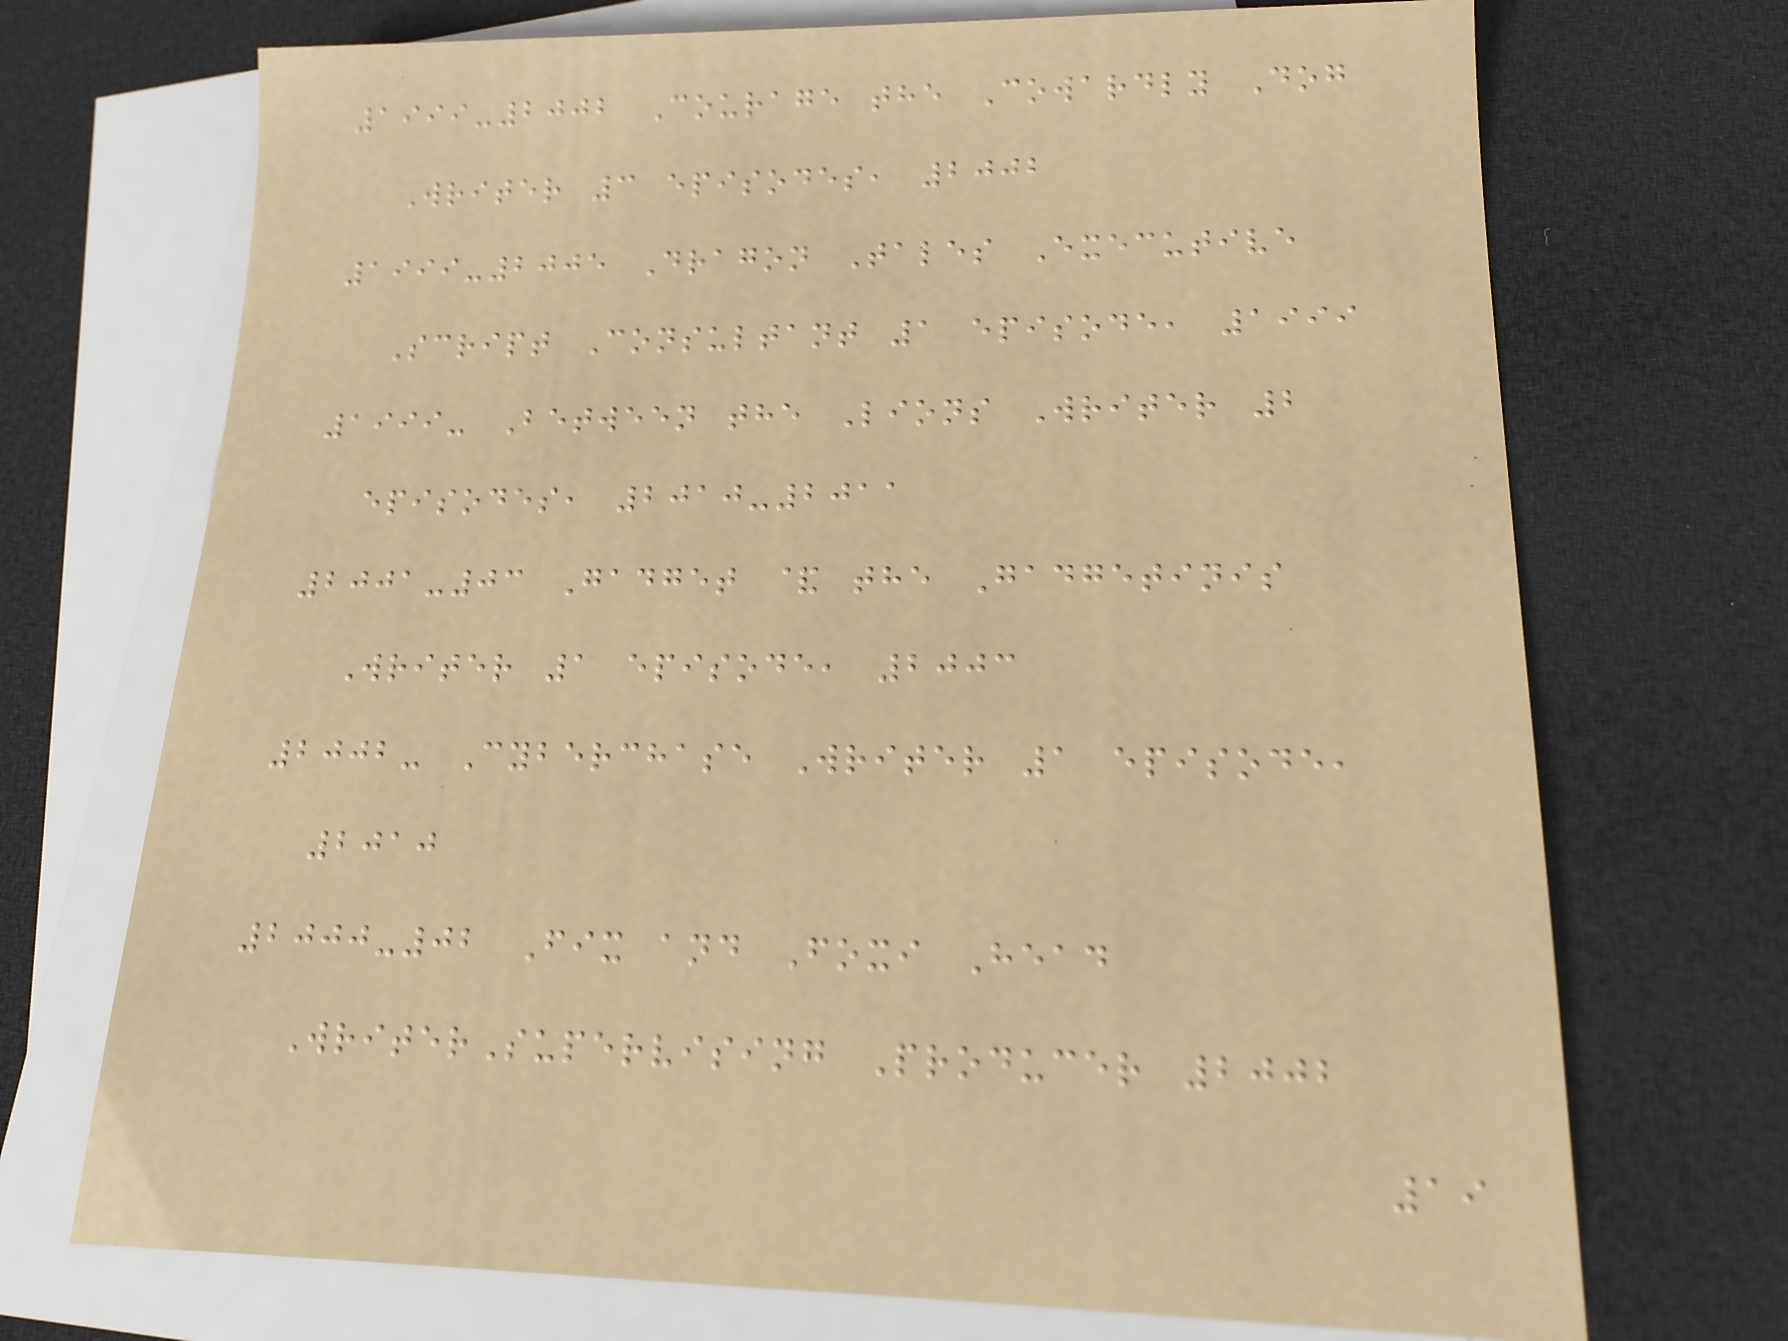1999-2002 Courage the Cowardly Dog
Writer 3 episodes, 2002
1999-2005 Dragon Tales Executive
Script Consultant 1 episode, 1999
1999- Between the Lions Writer 2
episodes, 2010-2011
2001-03 Gadget & the Gadgetinis
Writer 1 episode, 2003
2002- Cyberchase Writer 1 episode,
2010
2000-02 Fix and Foxi Head
WriterSupervising Producer 2002
19
